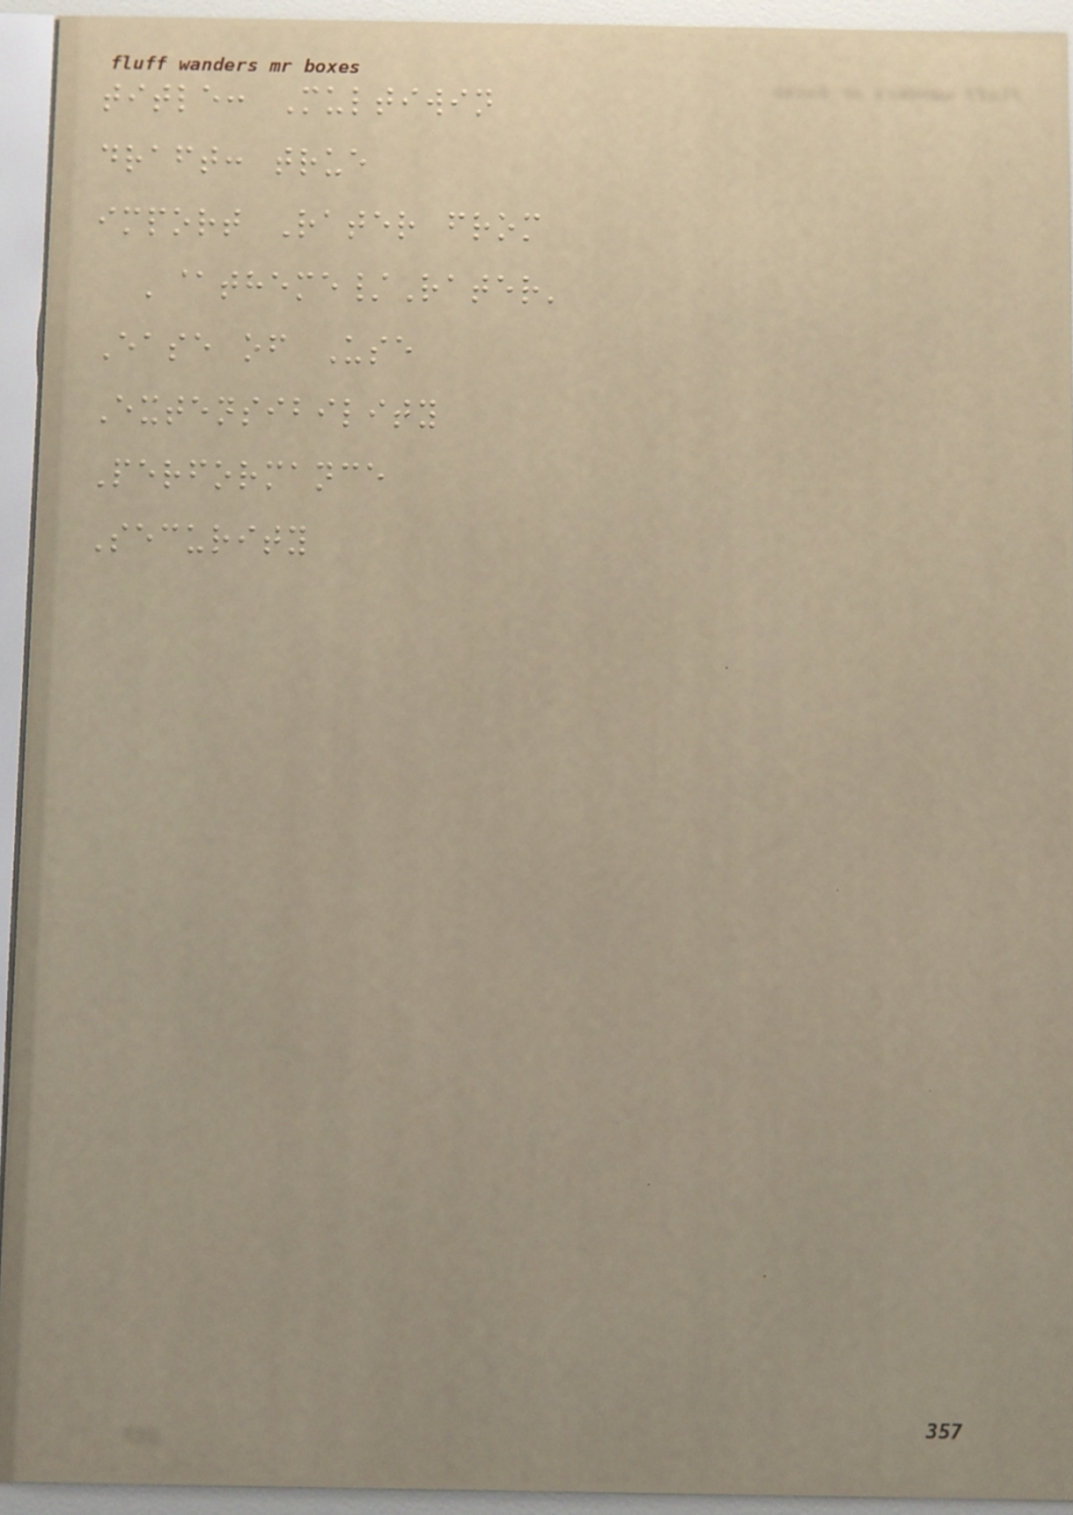title: Multiwin
draft: true
import Rater from
'@theme/Rater'
Ease of Use
Extensibility
Performance
Security
